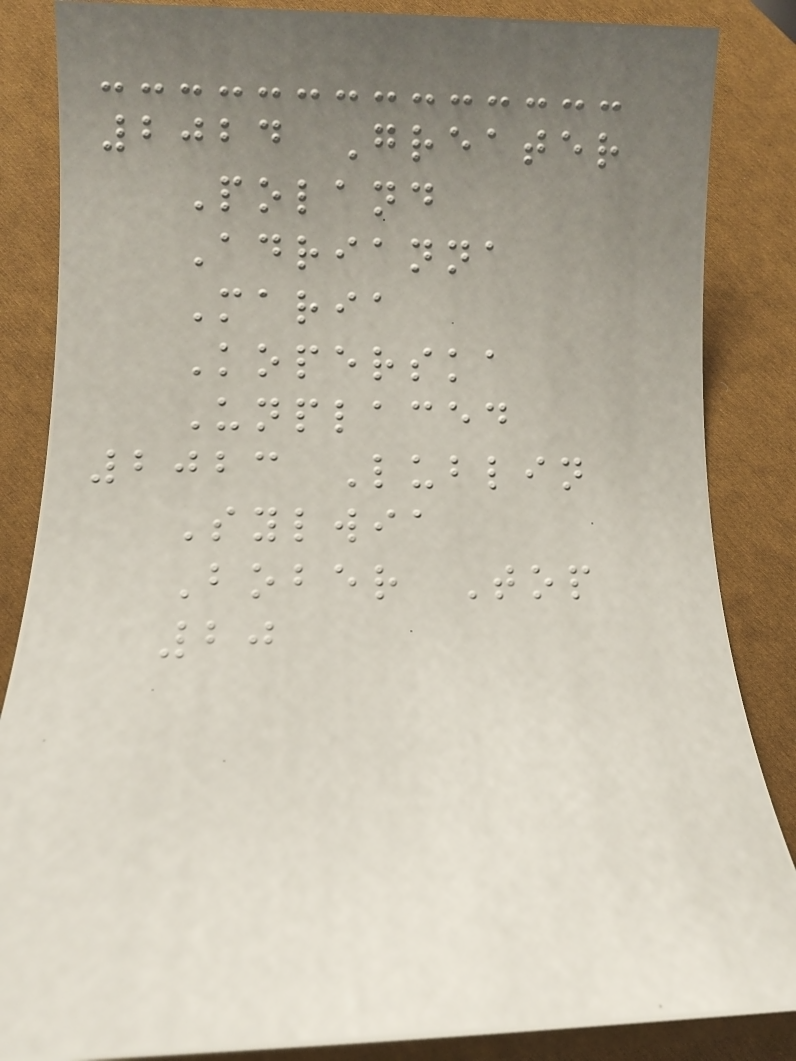2024 Greater
Poland
Adrianna
Maria
Koperska
Unplaced
2023 Lublin
Sylwia
Bober Top
20
